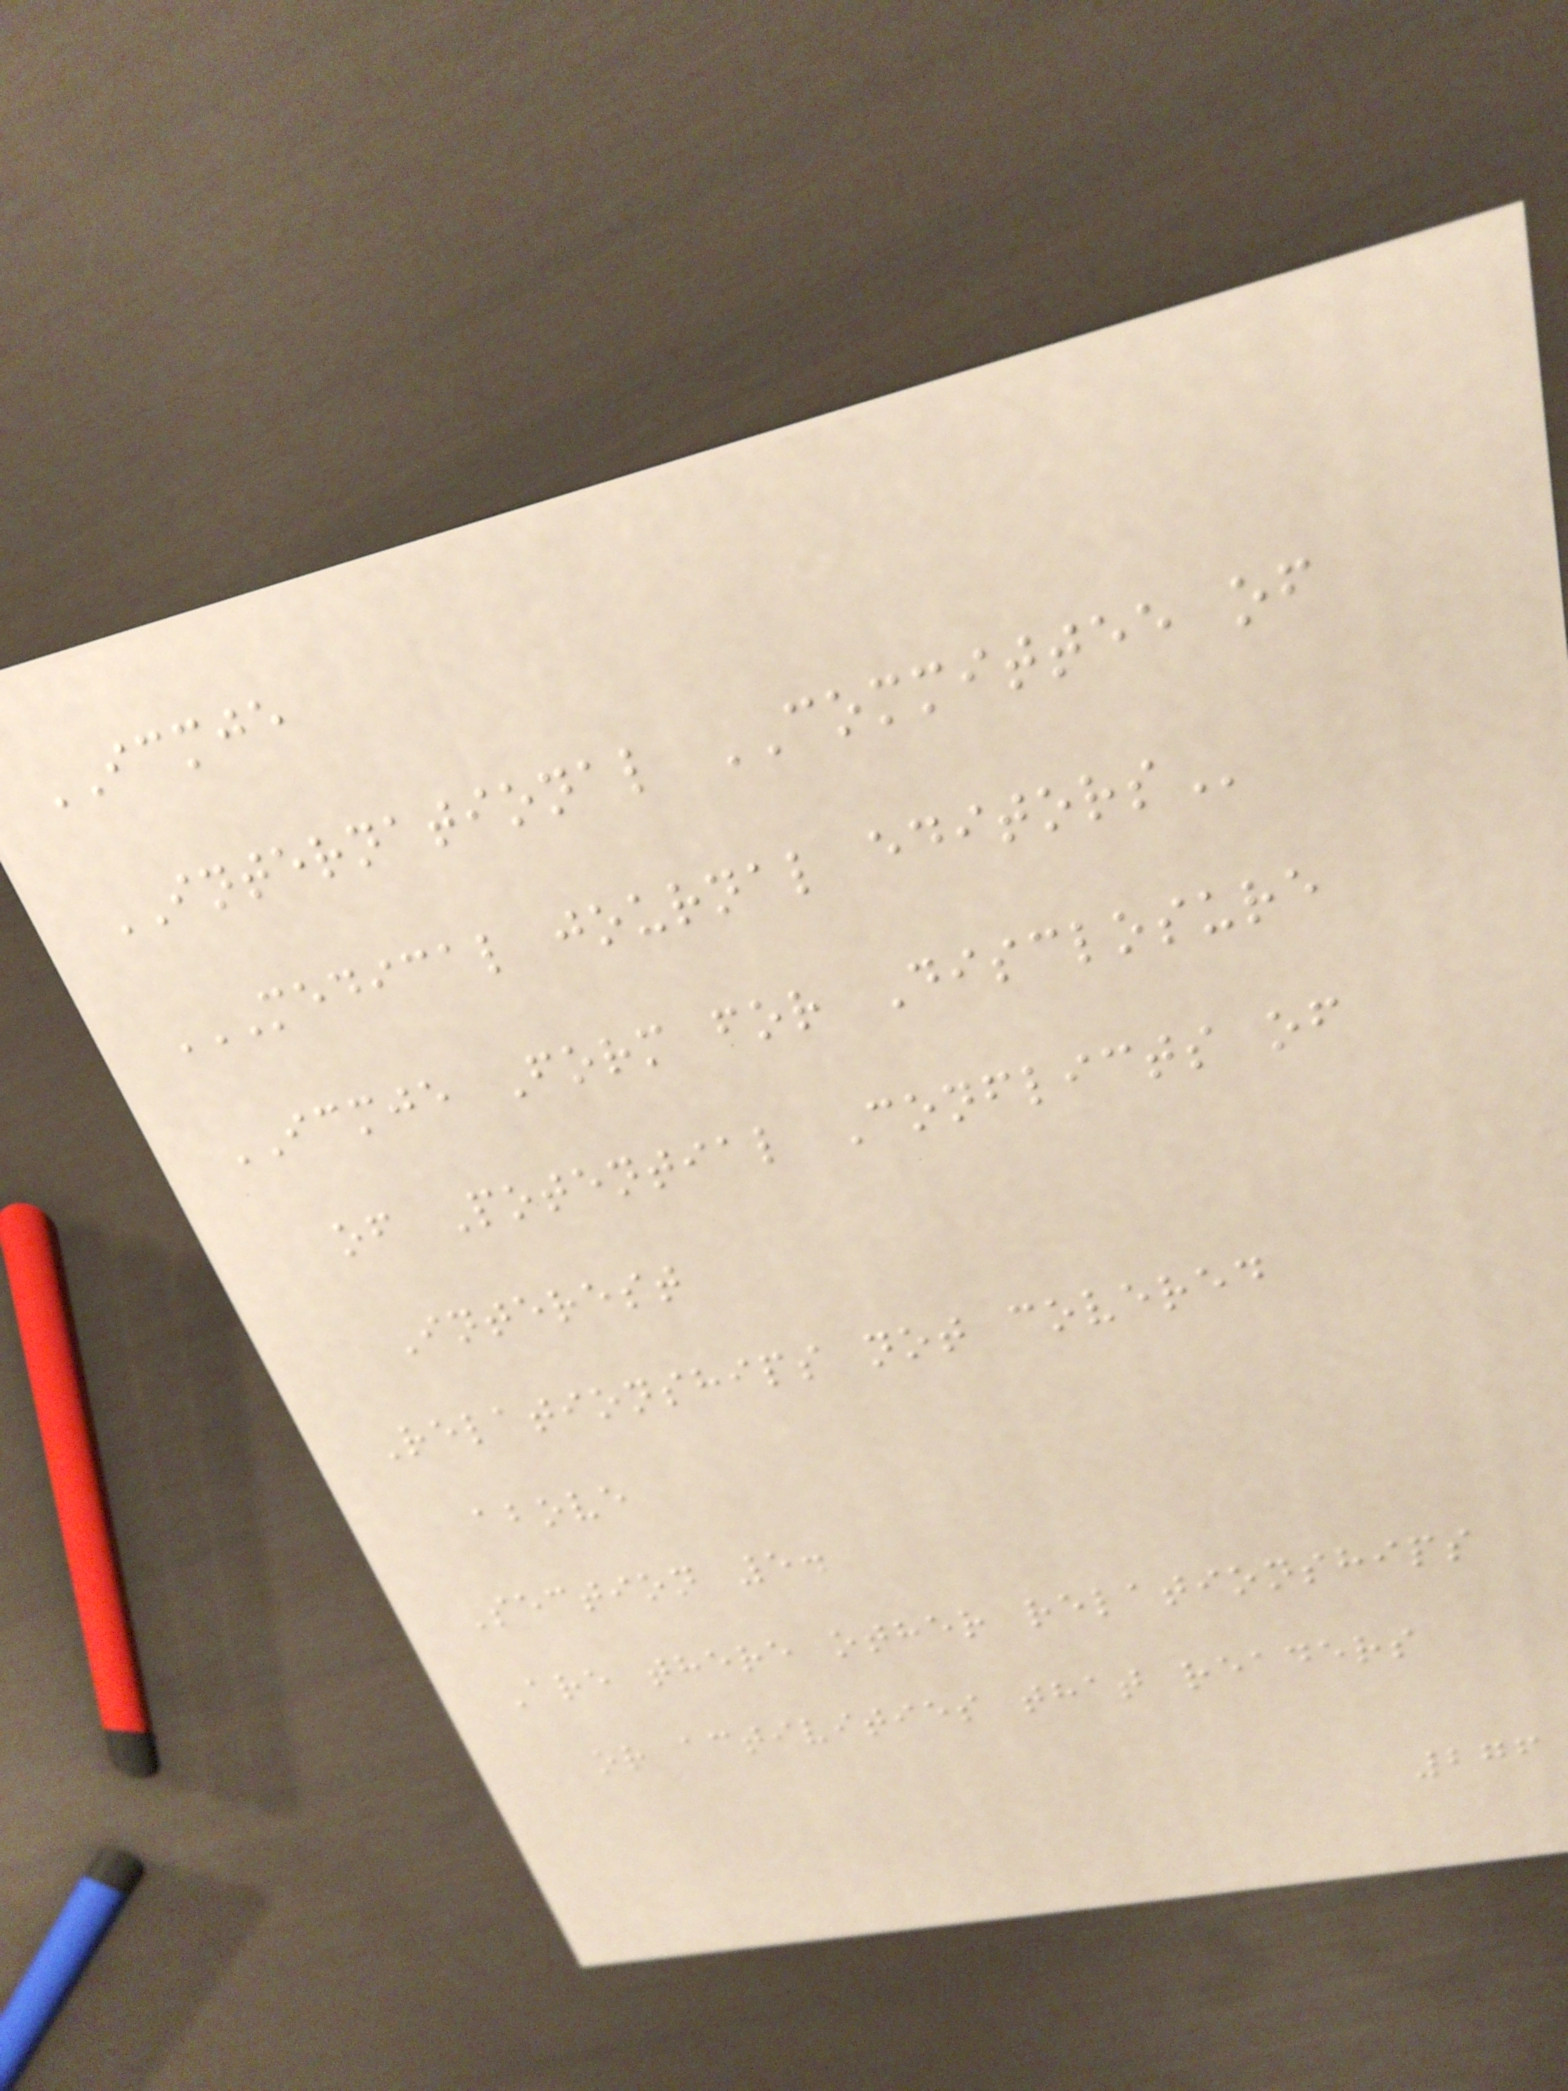ICMJE
INTERNATIONAL COMMITTEE of
MEDICAL JOURNAL EDITORS
ICMJE Form for Disclosure
of Potential Conflicts of
Interest
Relationships not covered
above
Section 5.
Are there other relationships
or activities that readers
276
